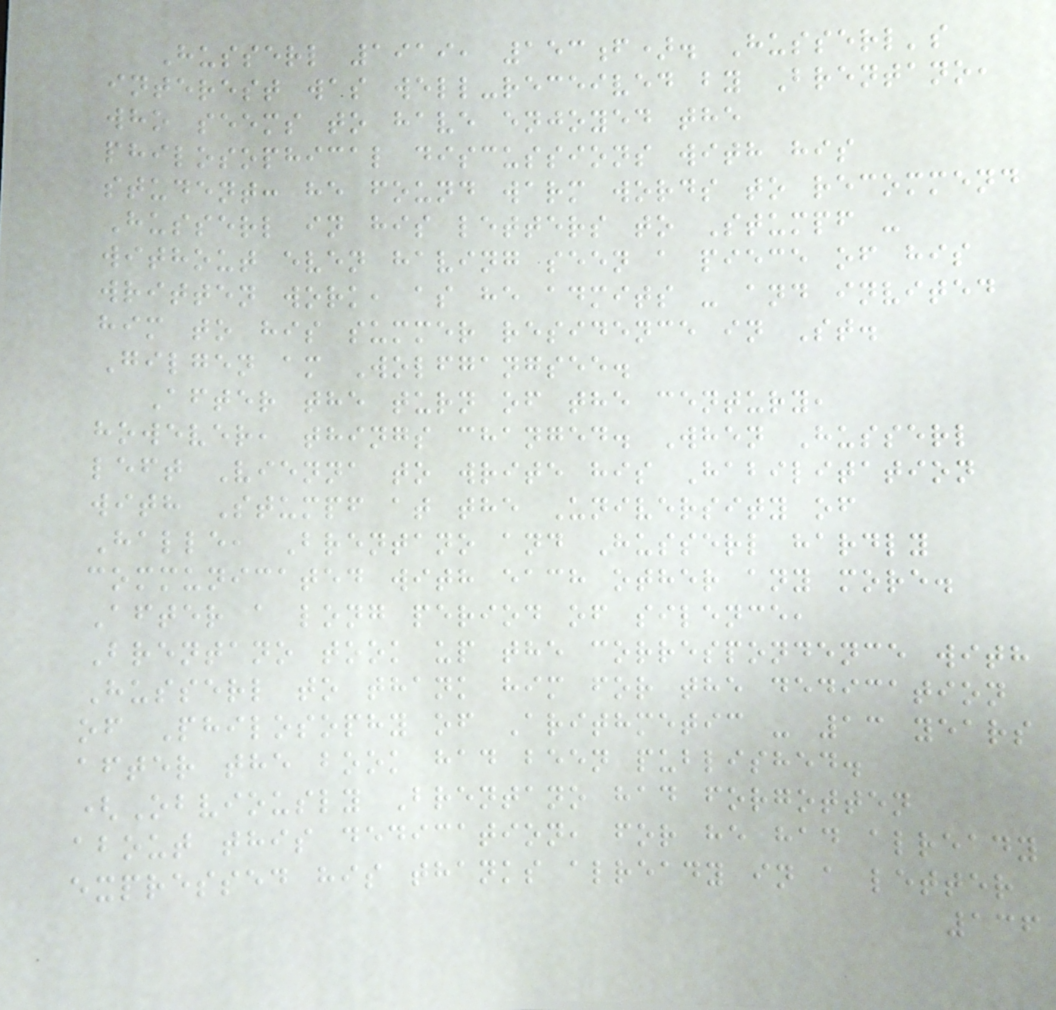Husserl 1919, 153f). Husserl's
interest was well-received by Brentano,
who seems to have enjoyed the
philosophical discussions with his
student: he found warm words to recommend
Husserl in his letters to Stumpf -
without even having seen a piece of his
written work, as he admits - and invited
him to his summer residence in St.
Gilgen am Wolfgangsee.
After the turn of the century,
however, things changed. When Husserl
left Vienna to write his Habilitation
with Stumpf at the University of
Halle, Brentano and Husserl hardly
communicated with each other any more.
After a long period of silence,
Brentano took up the correspondence with
Husserl to thank him for the dedication
of Philosophy of Arithmetic - 13 years
after the book had been published.
(Obviously Brentano had forgotten
about this dedication, for he had already
expressed his thanks already in a letter
136
